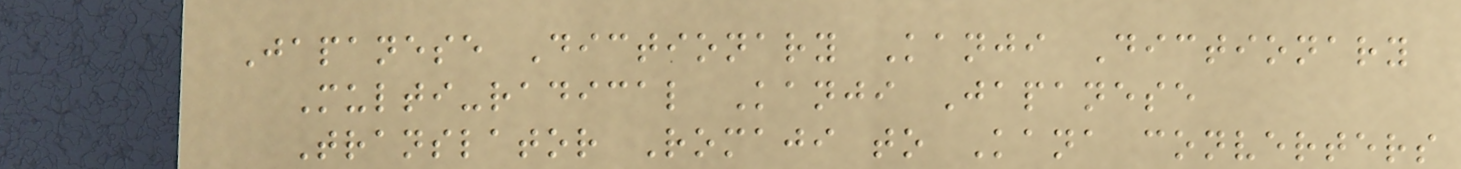Japanese Dictionary Kanji Dictionary
Multi-radical Kanji Japanese
Translator Romaji to Kana converters
